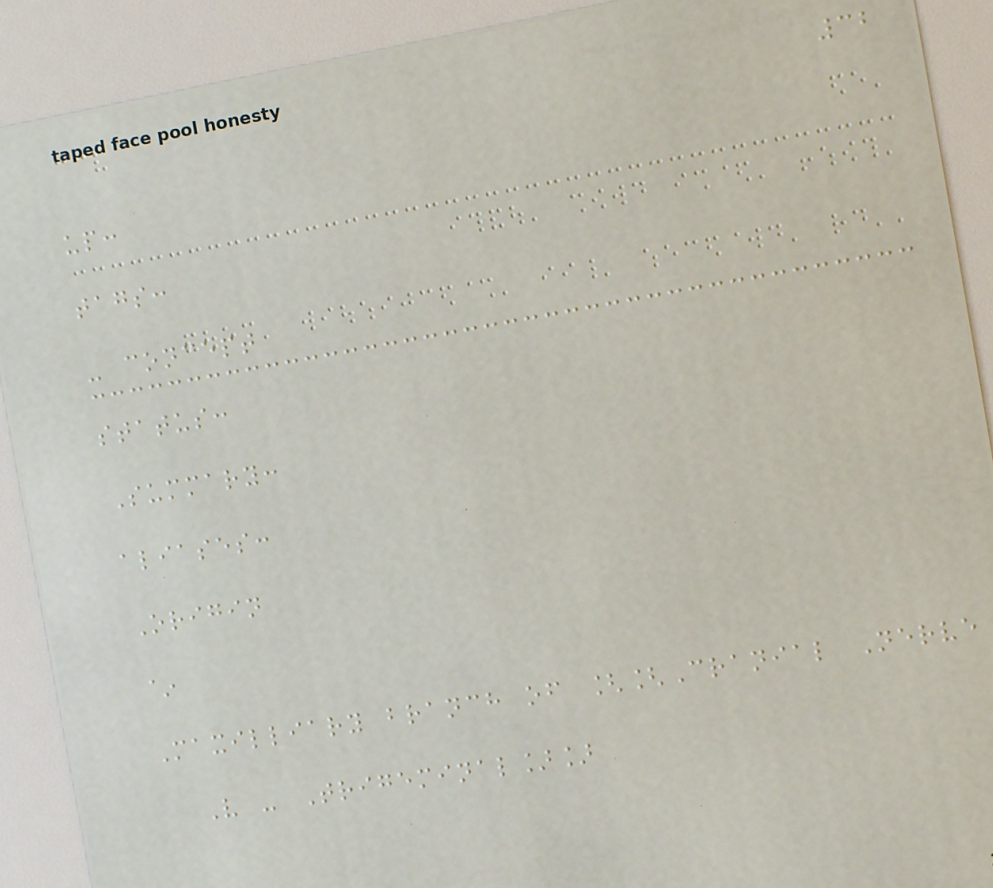32
up:
tags:
- concept
status:
Summary:
aliases:
Origin
~
Maxilliary branch of [[Cranial Nerve
V - Trigeminal]]
